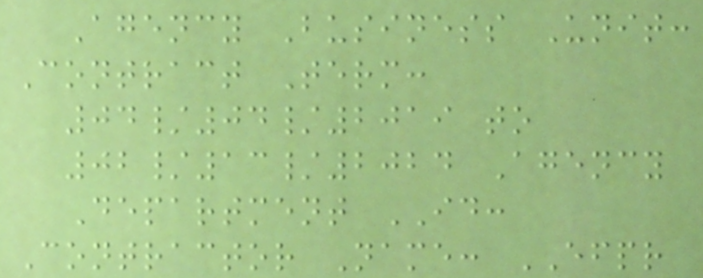Agency Business Unit:
Contract Term:
04/04/2019 to
02/13/2024 Agency
Department ID:
Contractor Name: EFPR
